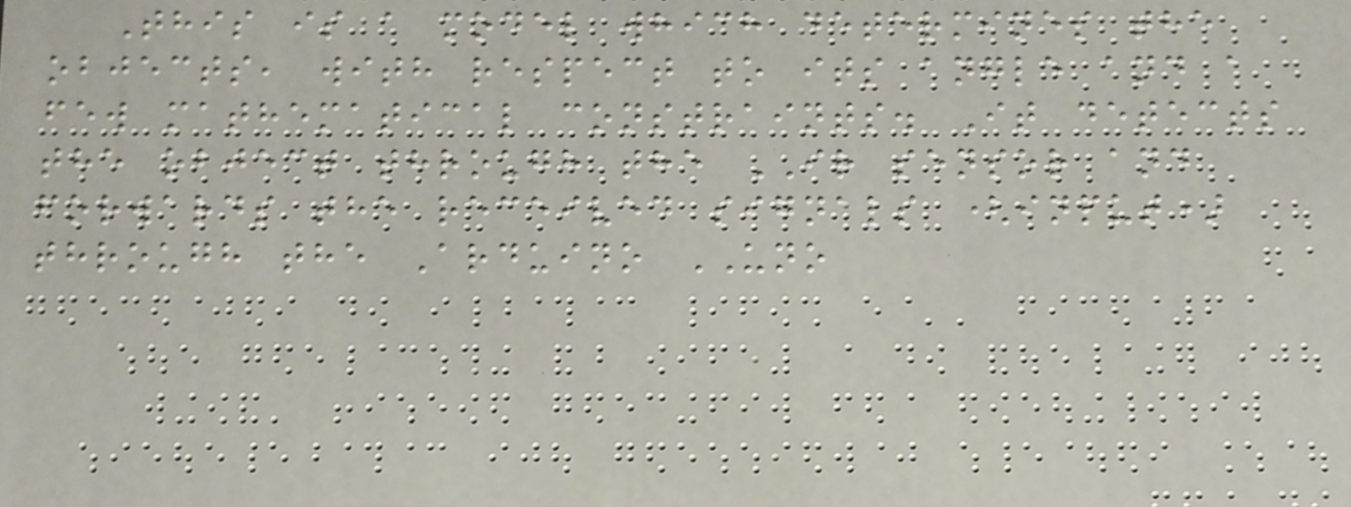This is a model which determines the
objects, with respect to its angle and a
few mathematical constraints. It detects
the object through the IR sensor and
forwards the received signals (input)
through the Arduino UNO
